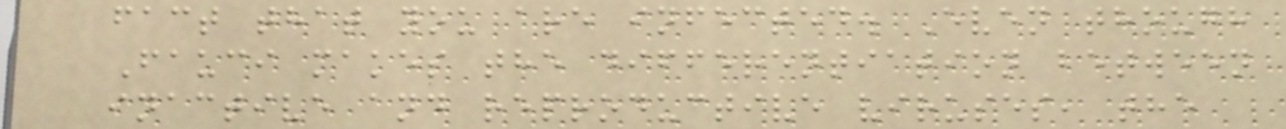fact that you are infected. Even though
Fauci makes the differentiation between
inactive and reproductive viruses, the
